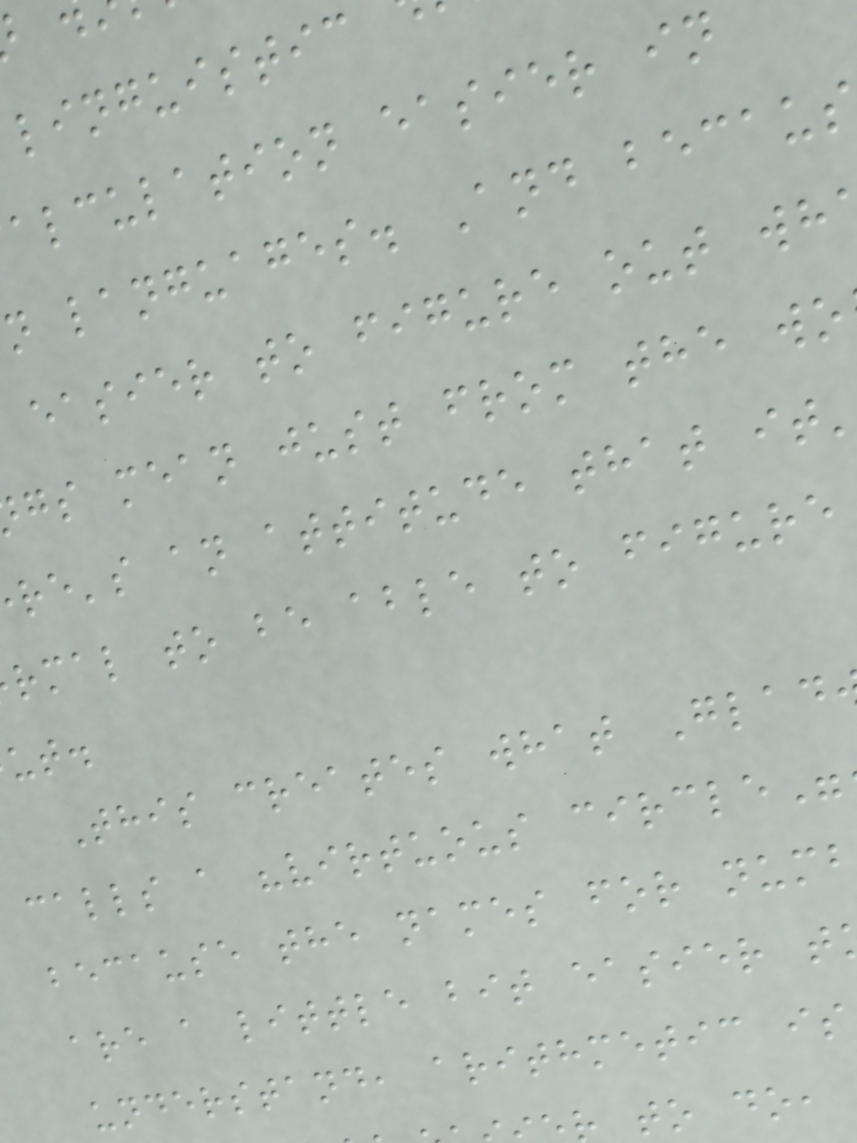linguistic
alculation easier in
n languages. And becaus
easier to figure out wh
gs mean just from the wo
re's an attitude that it
rmal to be able to figure
This creates what Glad
calls a "virtuous circle
because the names for numb
are a little bit easier t
understand, arithmetic is
